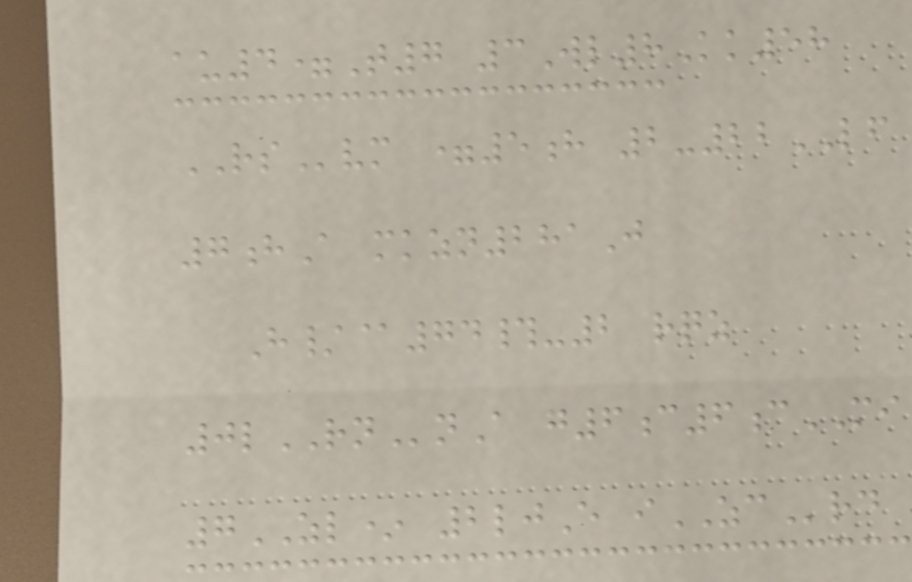au4=T7 3Wl8Kk58
RSvm =5h 2-22LF
7hA mkzn281J
H/@74#-2 rqz
0lRNnA g6c6cMI
7ZL* 2ljE iZCrd
